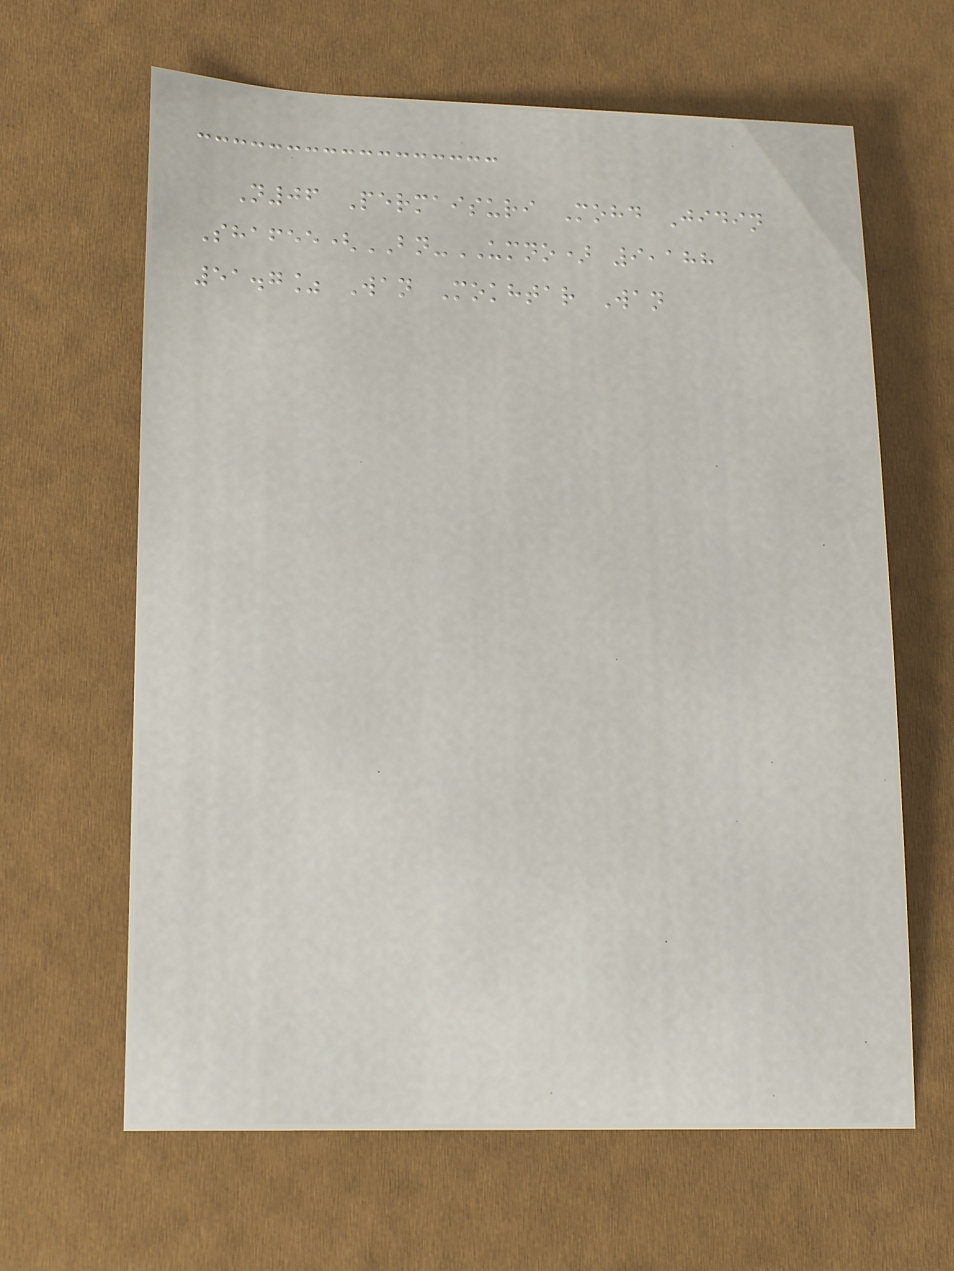N06 Permaisuri Mohd Jidin
Shafee(BN-UMNO) 9,188
51.7% Wan Mokhtar Wan
